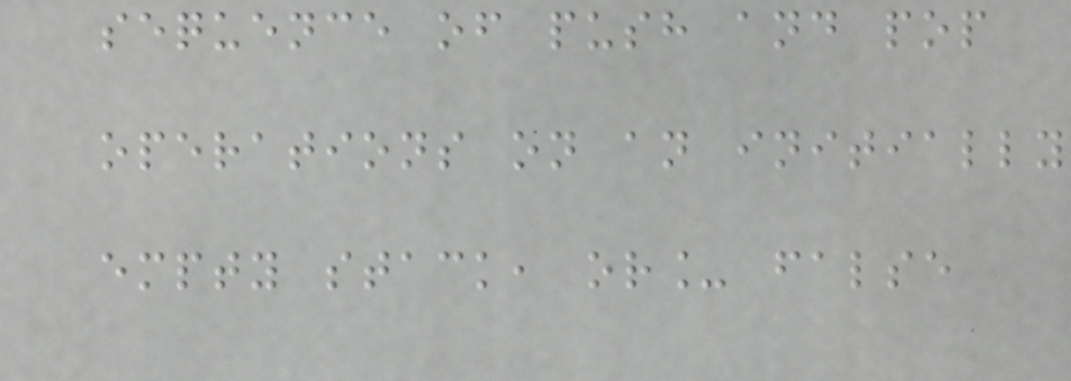sequence of push and pop
operations on an initially
empty stack, or_ false
